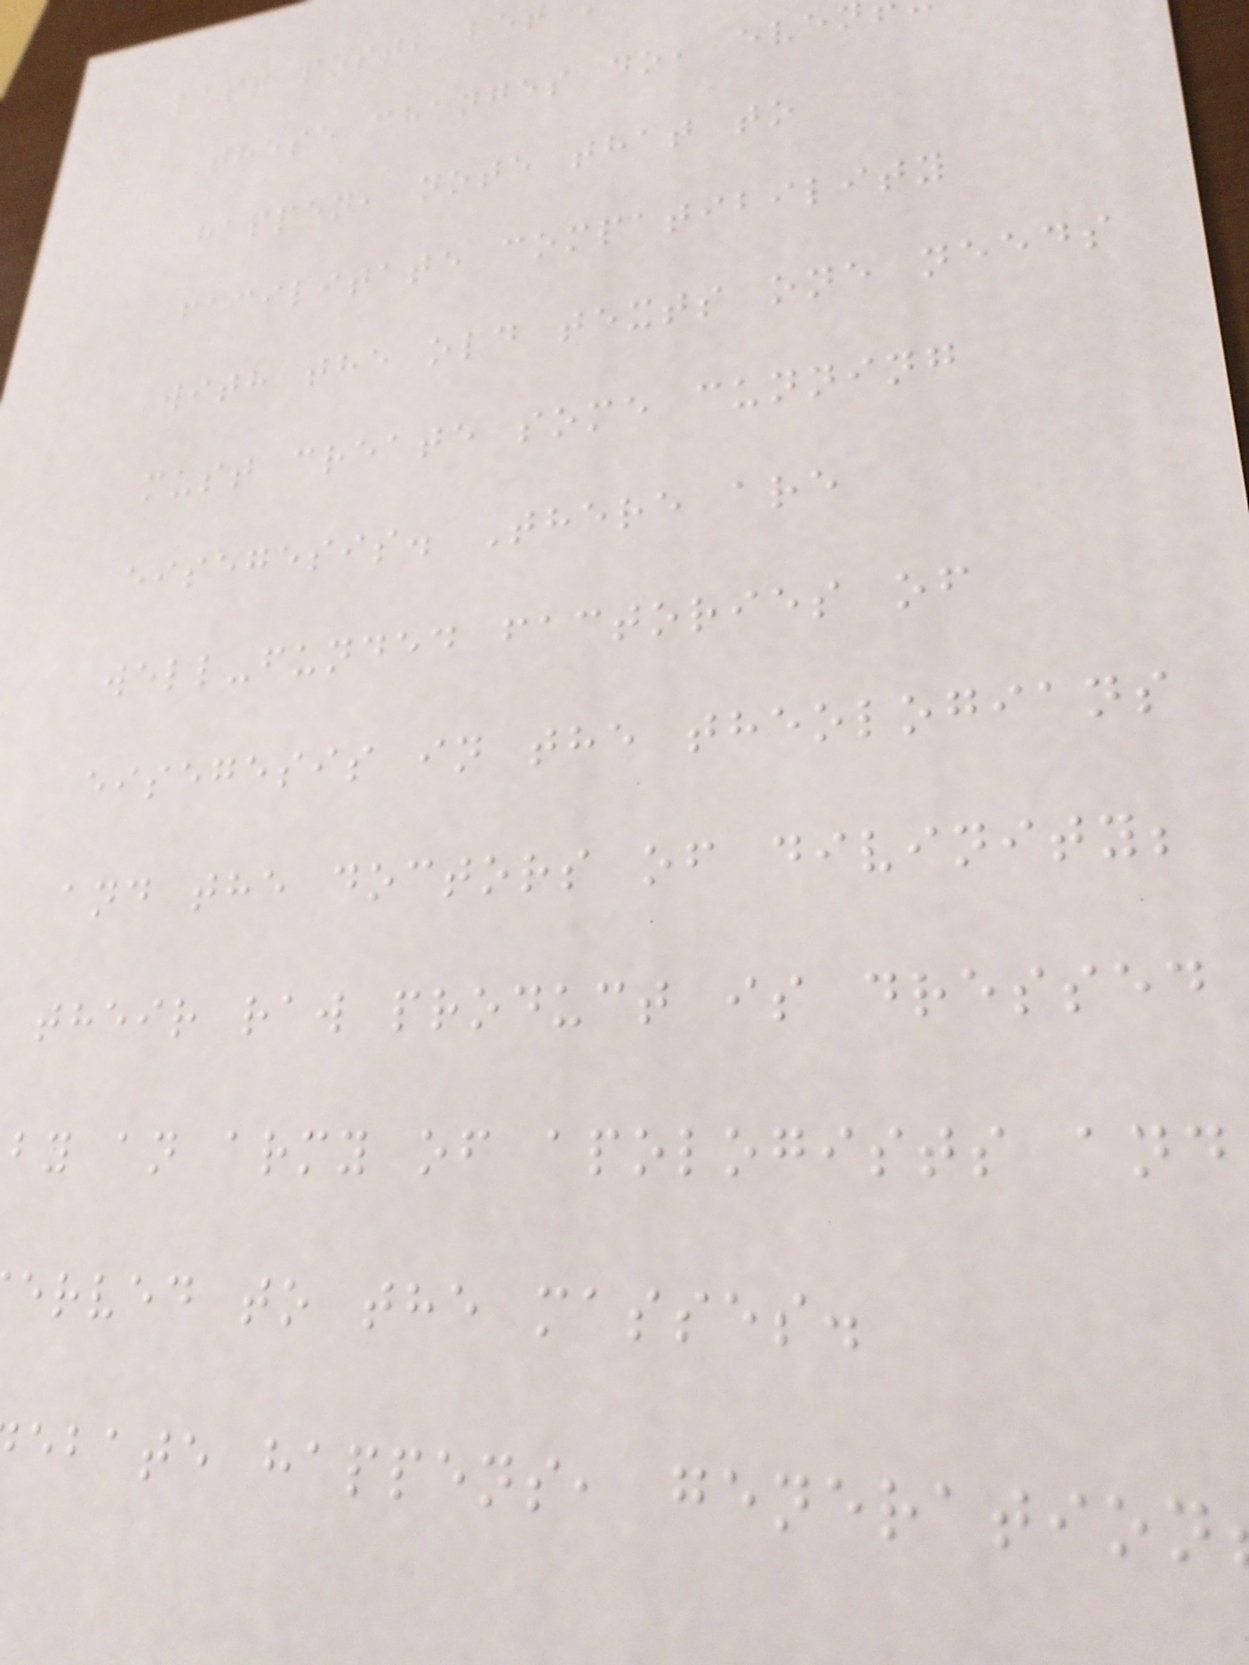last post, let
these changes do, eve
happen, note that to
facilitate compatibility
with the old texts one needs
must create some cunning
eisegesis. There are
well-funded factories of
eisegesis in the theologians
and the doctors of divinity;
their raw product is dressed
by an army of apologists and
erved to the masses.
ebate happens, generation
